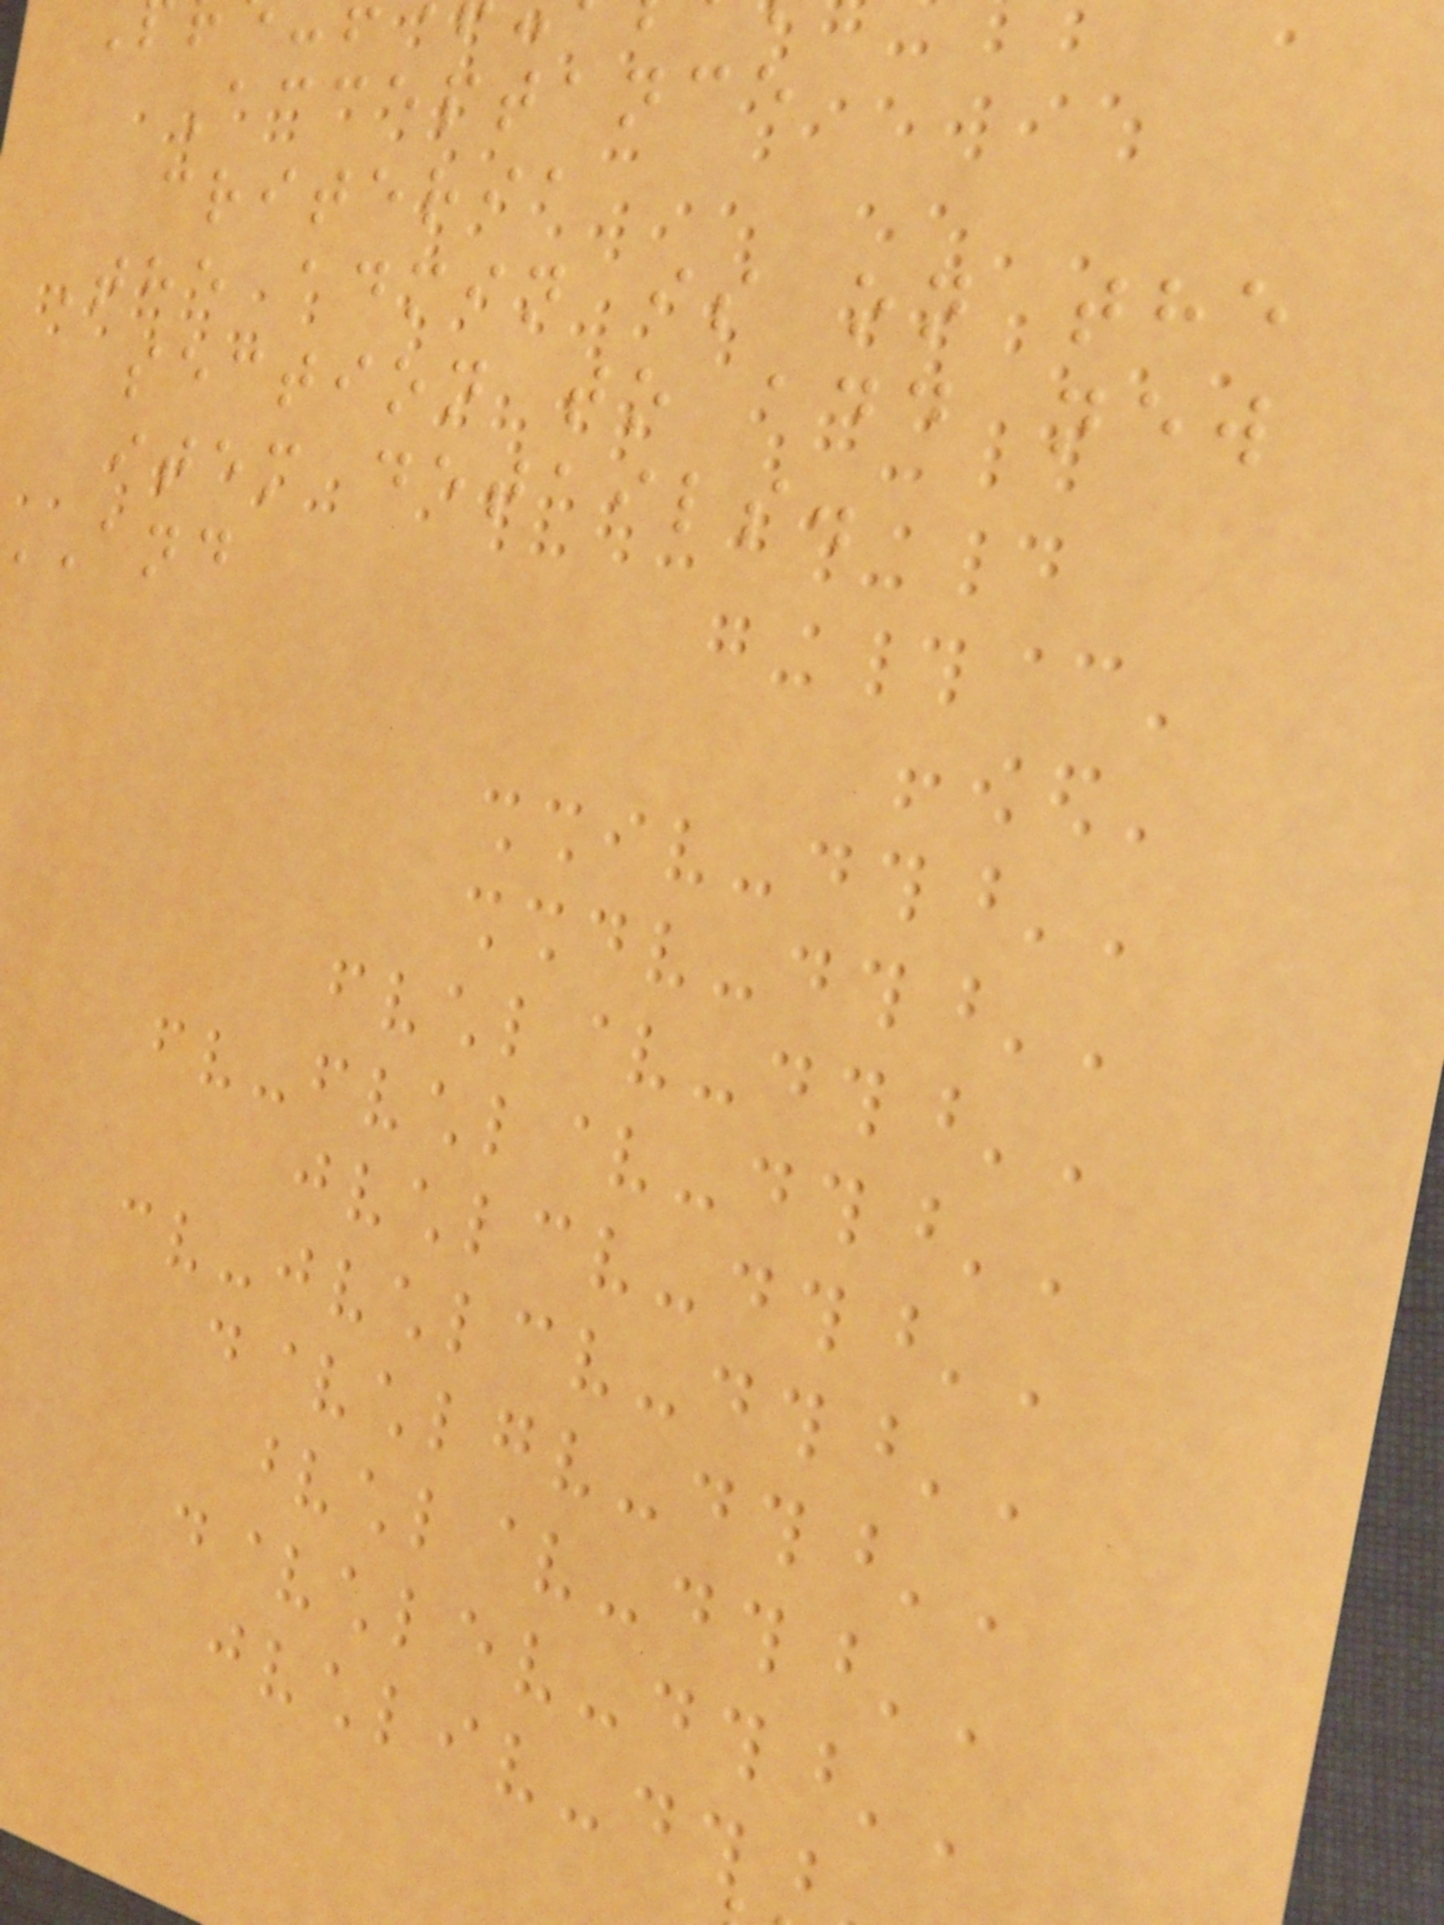Acceptance
criteria
The admin is on the
section to add new
item details.
